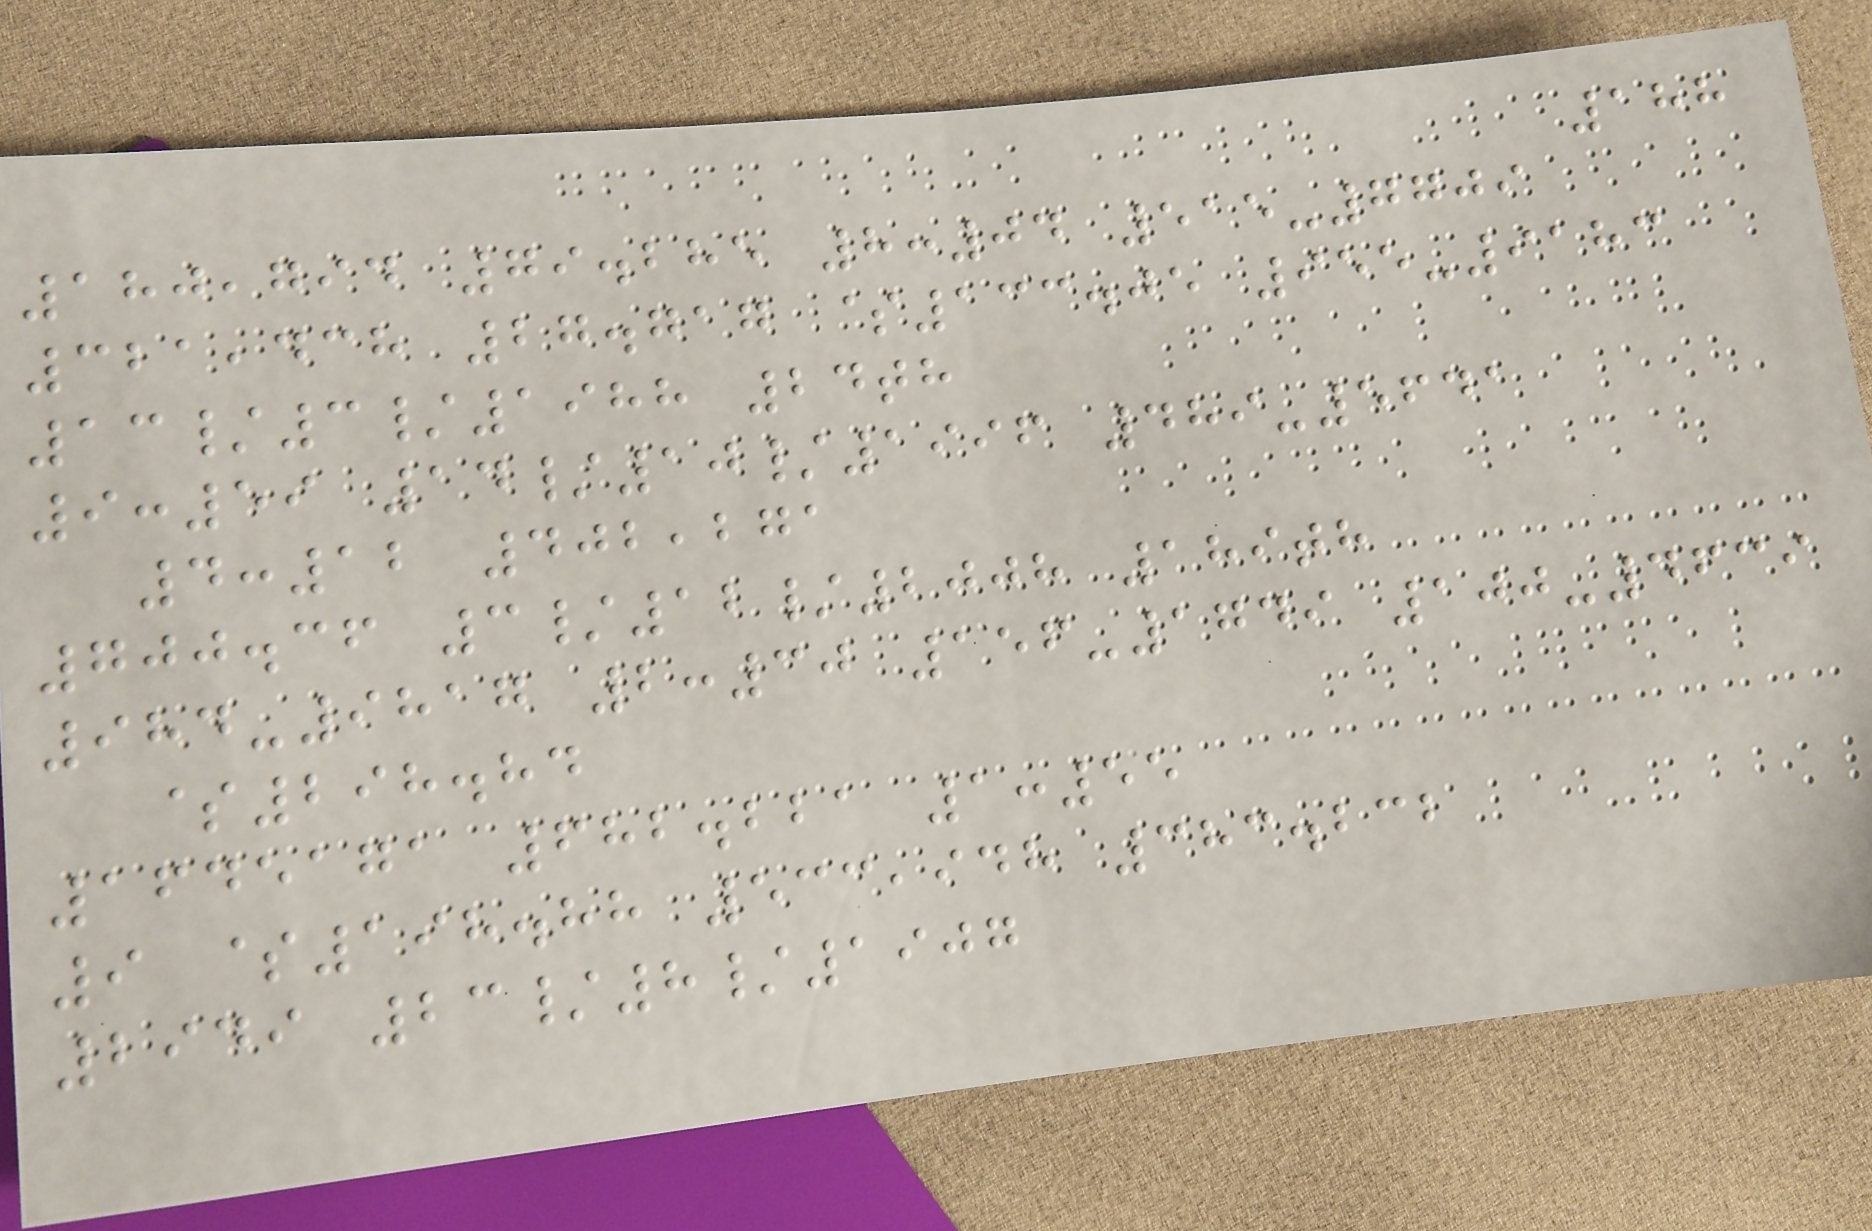188
180,794 79.285 8:04 515-7709
321,438 27.717 $133.05 955-9183
13/3/1988 24th
9:59 14/10/1996 489-5641
4:12 402,271
700.36 3/12/2008 189th
984-9817 2:30 156-1749 100-4639
$298.84
1645171 682.221 1:55
9 $198.88 533,948 383.232
2949 23/8/1907
